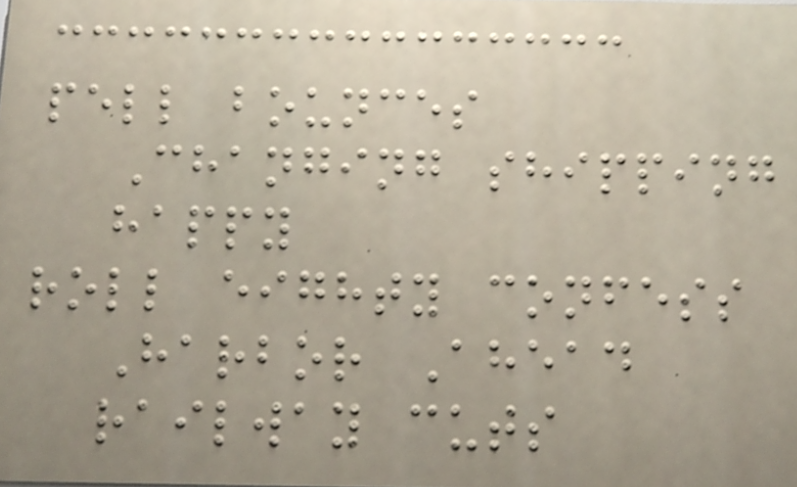pell bounces
Changing shipping
happy
roll eighty confess
Harbor Ahead
railway cuts
